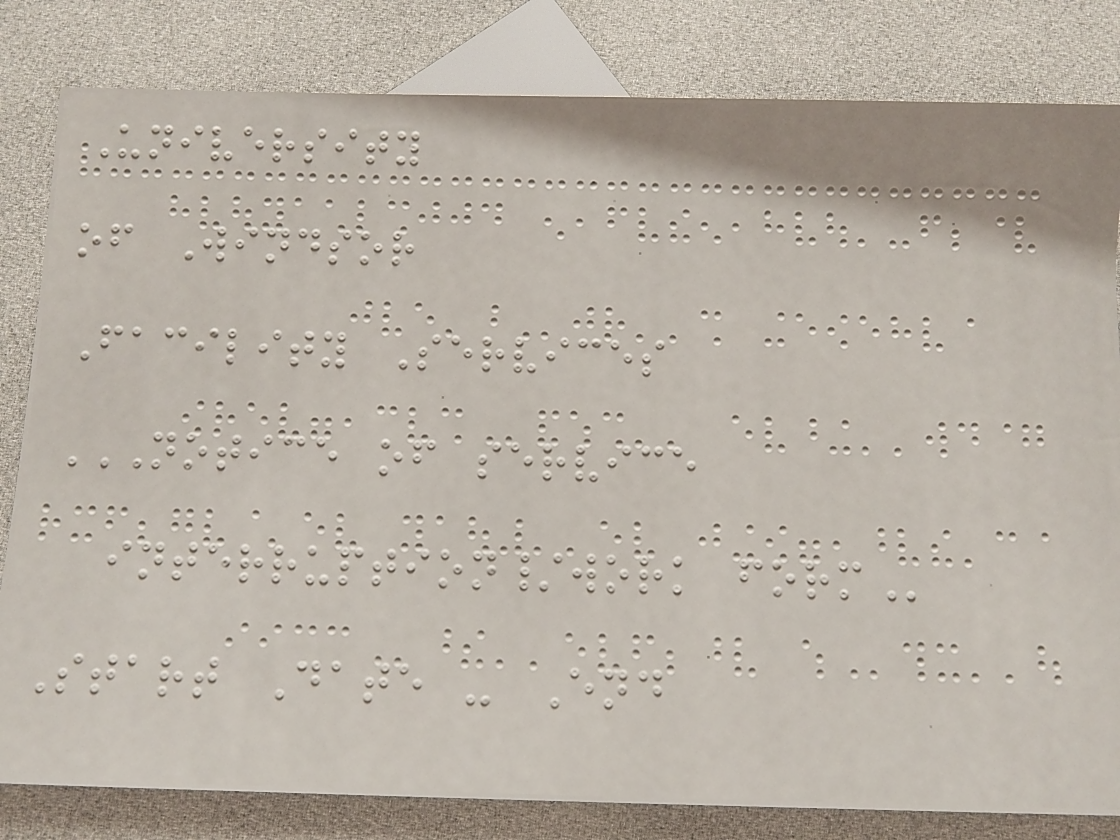University
of Windsor
Facility Services
NOTICE OF SERVICE
INTERRUPTION/WORK FORM
Start Date - End
